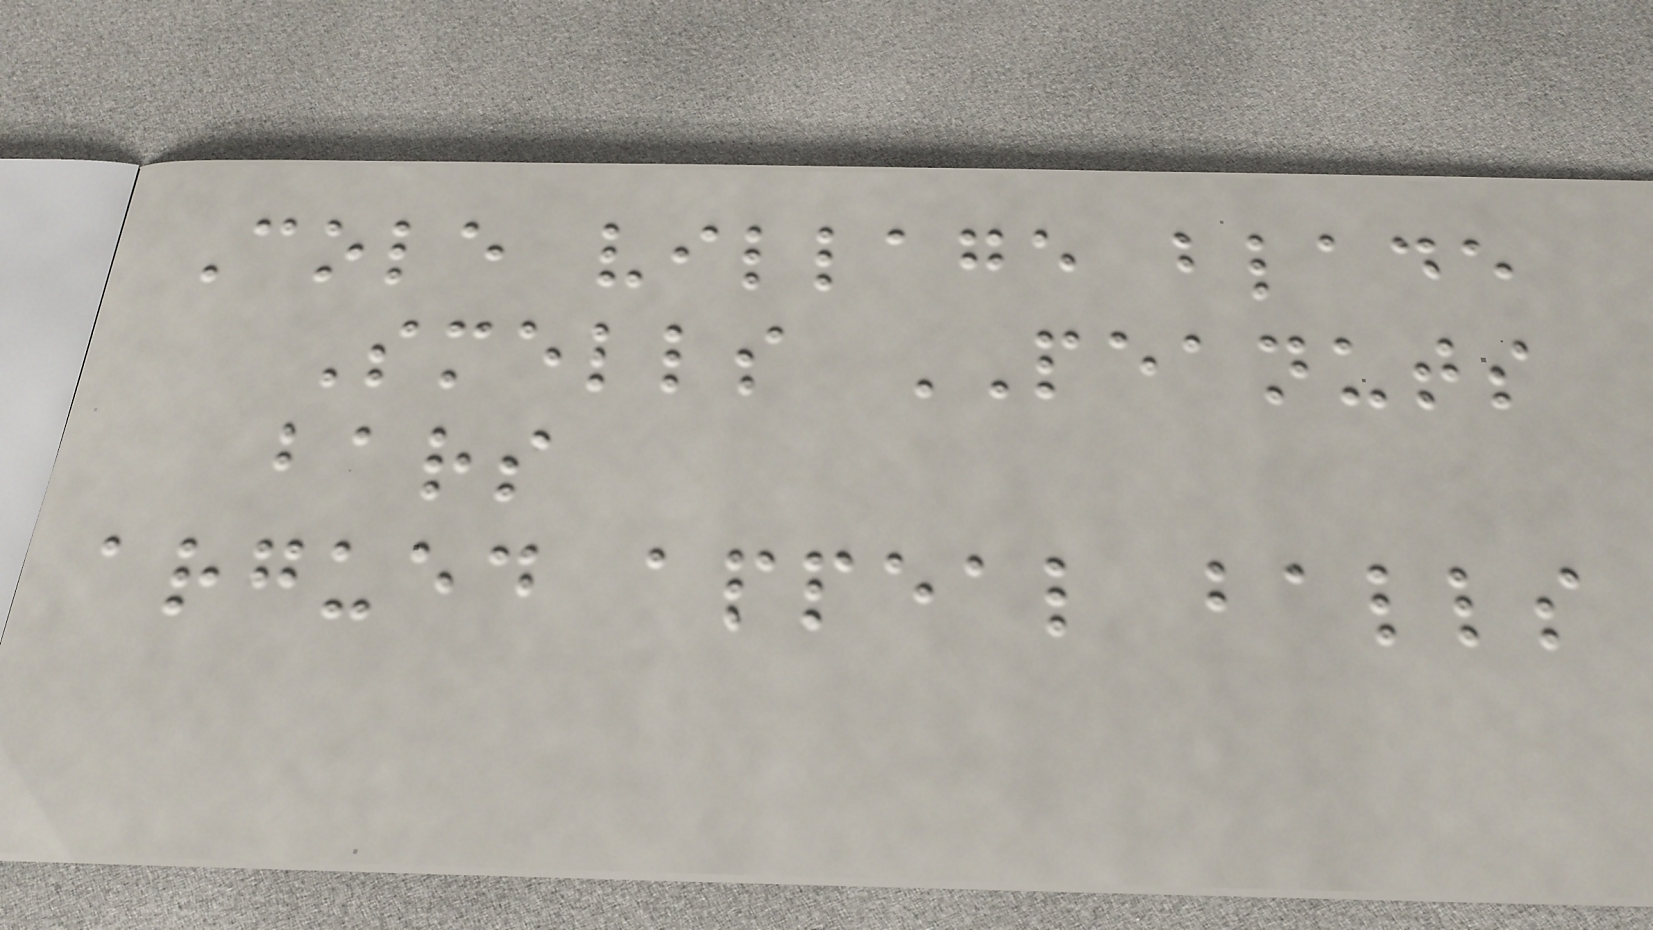Cole village blade
Smells PEANUTS
bars
argued appeal balls
